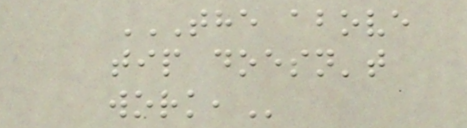THE ABOVE
TIP DOESN'T
WORK,
